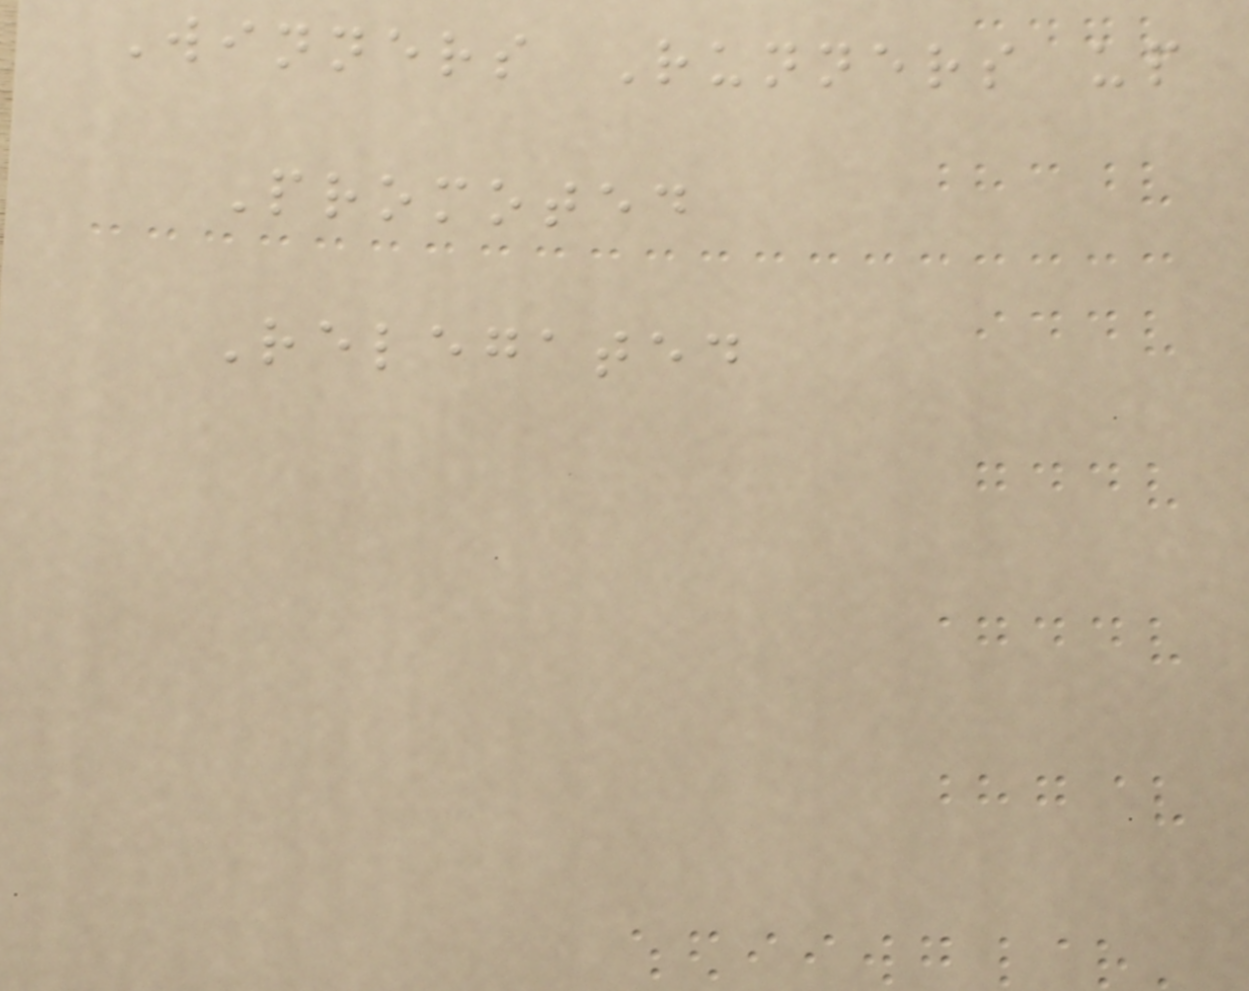Winners Runners up
Promoted
Relegated
